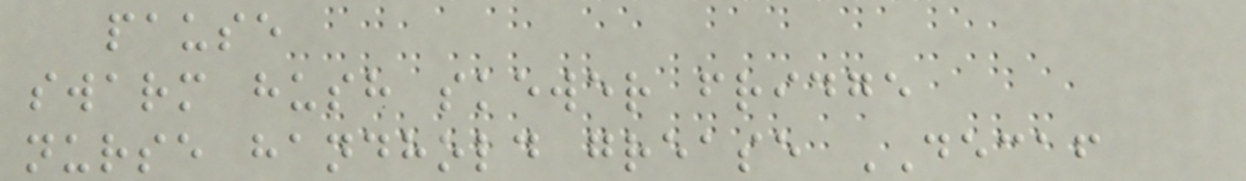pause
swarm hush skewer fridge
nurse handhold grease DECAF
